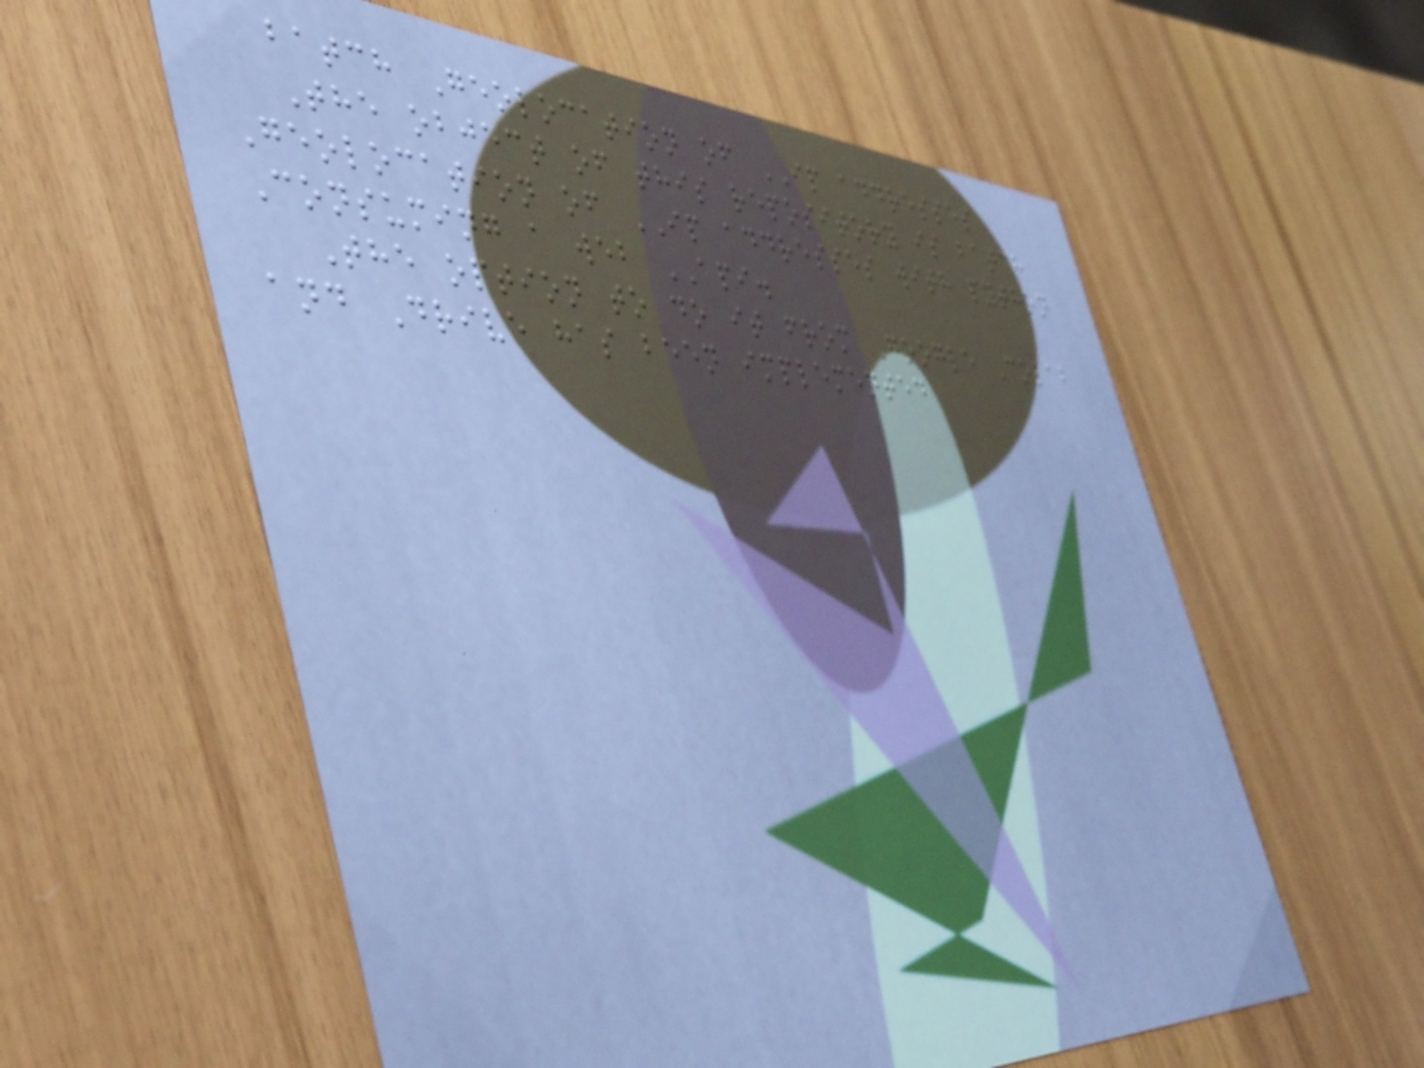batch Geolocation of IP addresses
The object of this repository is batch
Geolocation of IP addresses with python
Consuming a web API.
The option to do it from Google Colab
and Drive has been implemented
